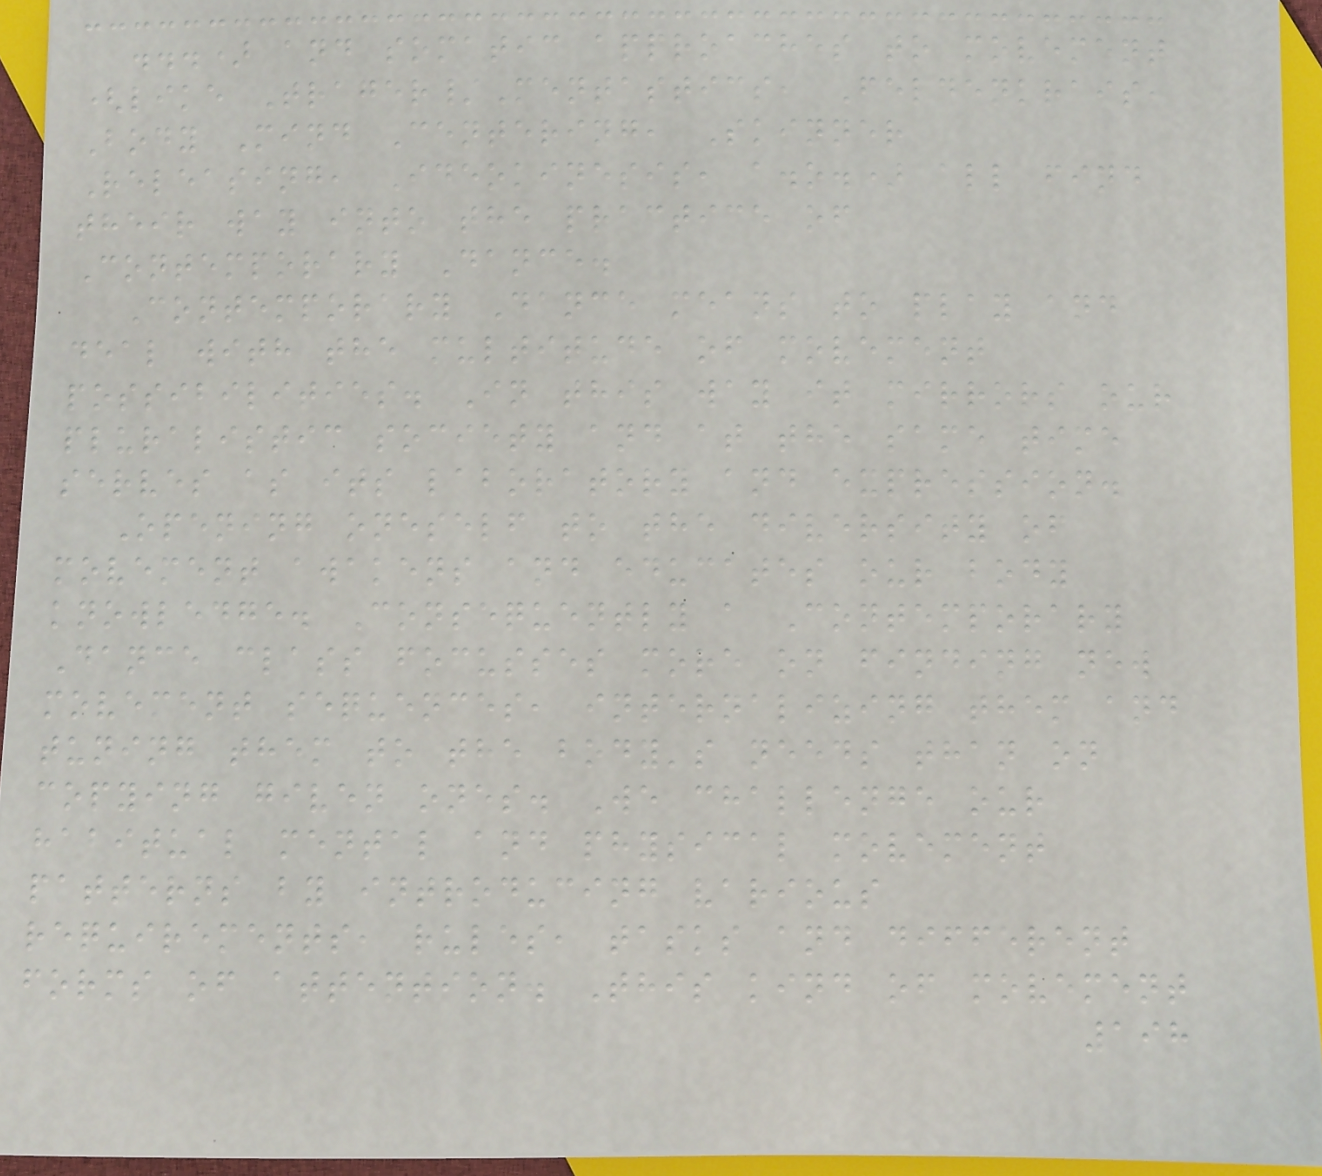...) and somatic approaches to movement
(like Trager/Mentastics, Feldenkrais,
Body Mind Centering, Skinner
Releasing, Ideokinesis, a.o.) all find
their way into the practice of
Contemporary Dance.
Contemporary Dance means to play and
deal with the multitude of movement
possibilities. In this way it mirrors our
pluralistic society and at the same time
serves as its laboratory and expression.
Opening oneself to the diversity of
movement awakens and educates our body
knowledge. Consequently a Contemporary
Dance class focusses more on finding new
movement sequences, internalizing them and
tuning them to the body's needs than on
copying given ones. We challenge our
habitual mental and physical movement
patterns by introducing various
requirements, rules, tasks and different
forms of attention. This kind of movement
198
